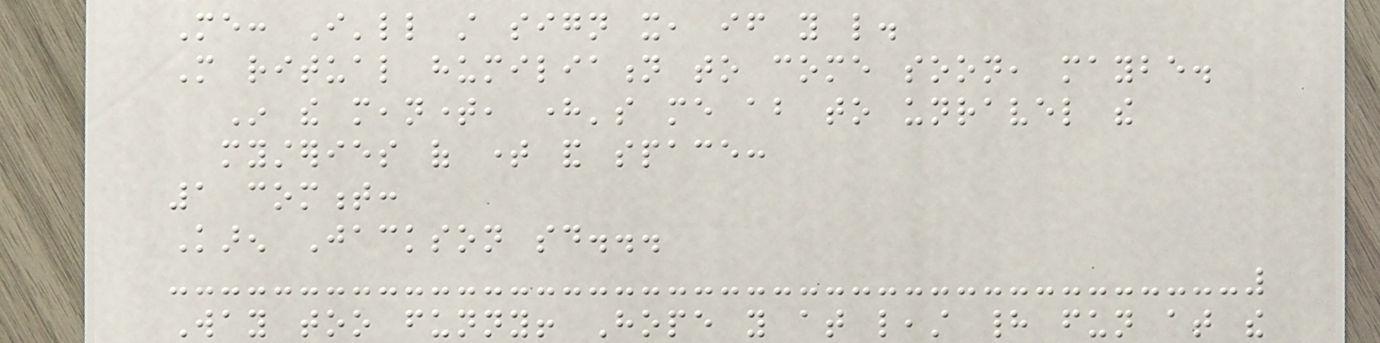Me: I'll still sign it, if you like.
More ritual humiliation to come soon, maybe.
In the meantime, here's me about to unravel the
mysteries of time and space:
1 comment:
Karen Jackson said...
Way too funny! Hope you at least had fun at the
